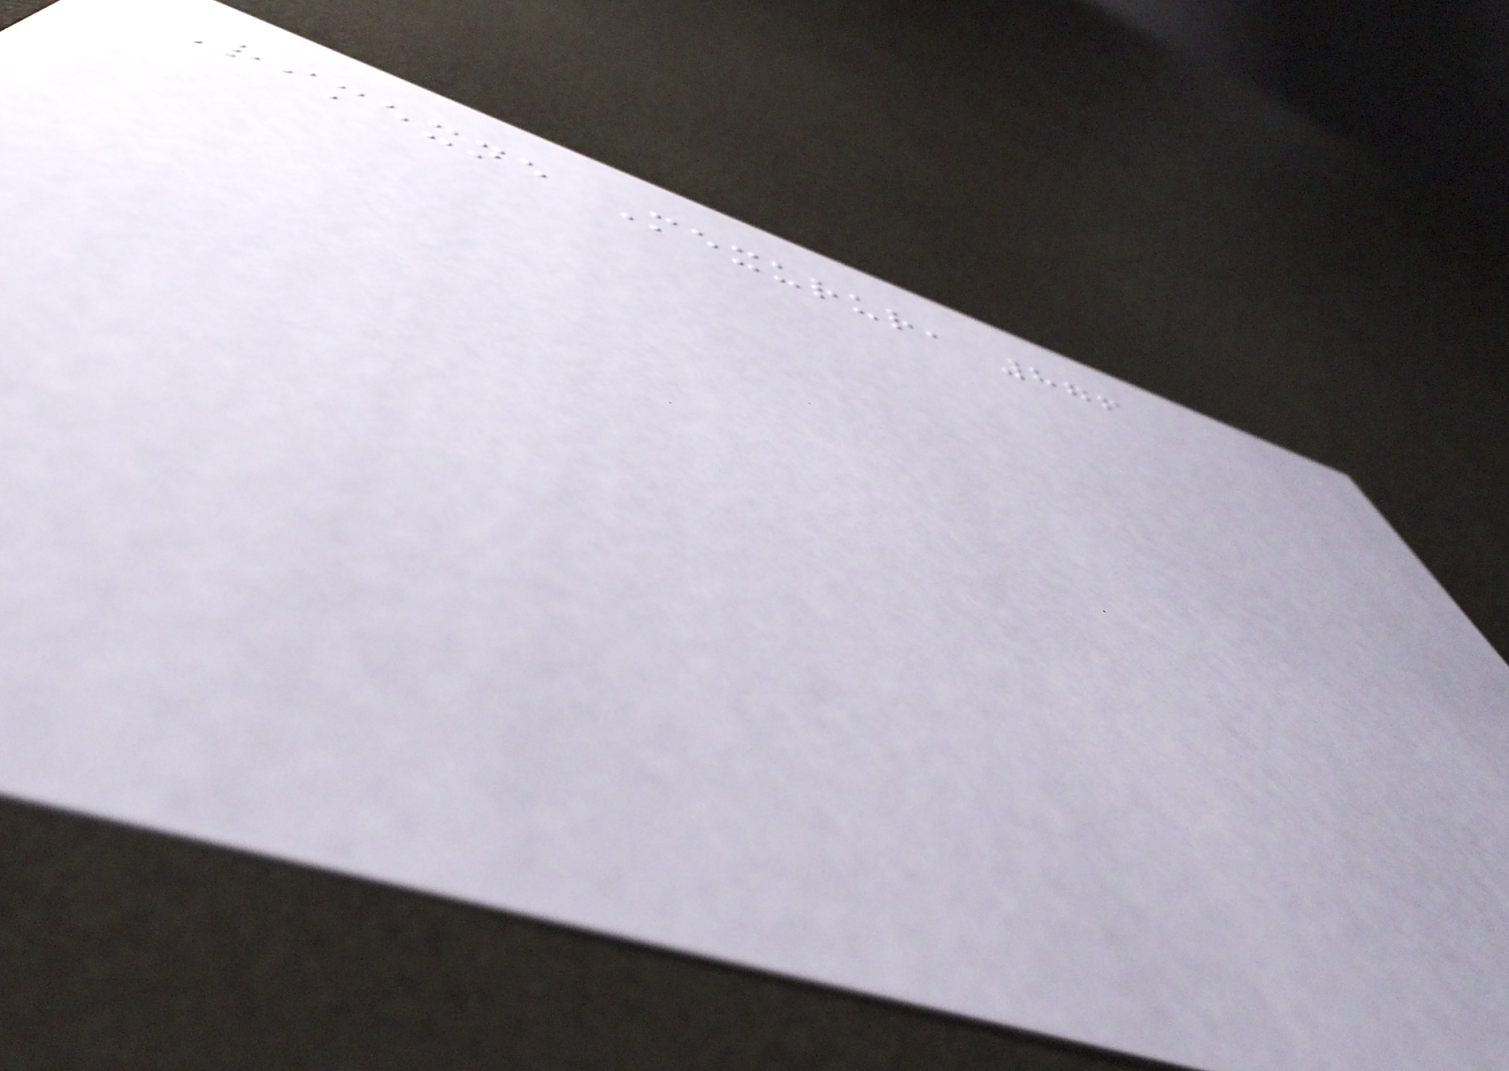Rimexne Mexurur, 876
